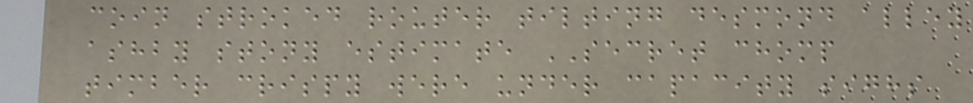coin stroked router tilting desmond alley
ashby stony estimate SECRET chomp
timber crispy were under capacity sighs
